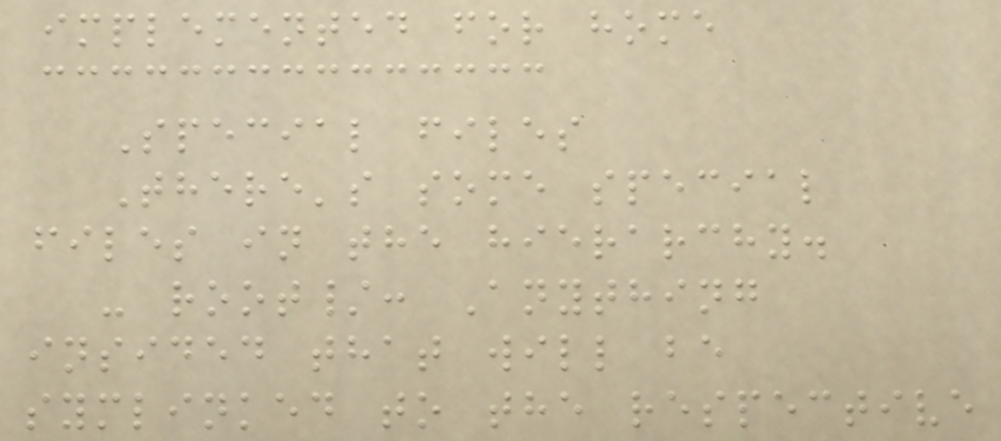implemented for home
Special files
There's some special
files in the hierarchy.
- root/: Anything
insided that will be
symlinked to the respective
